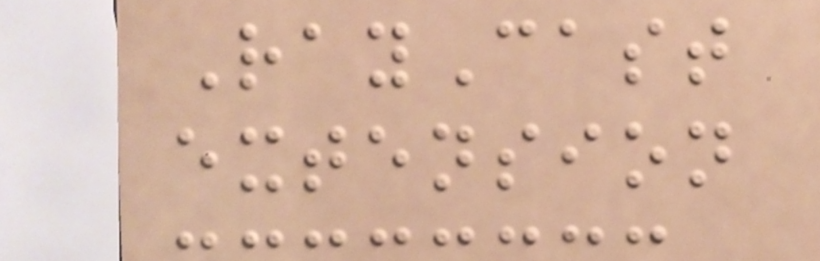RayCast
extension
